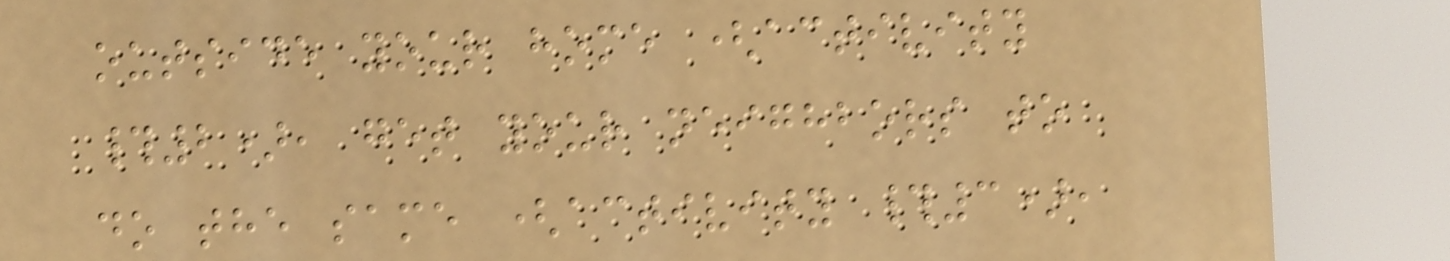outside your home (activity
#2), get your neighbors to
do the same (activity #3),
